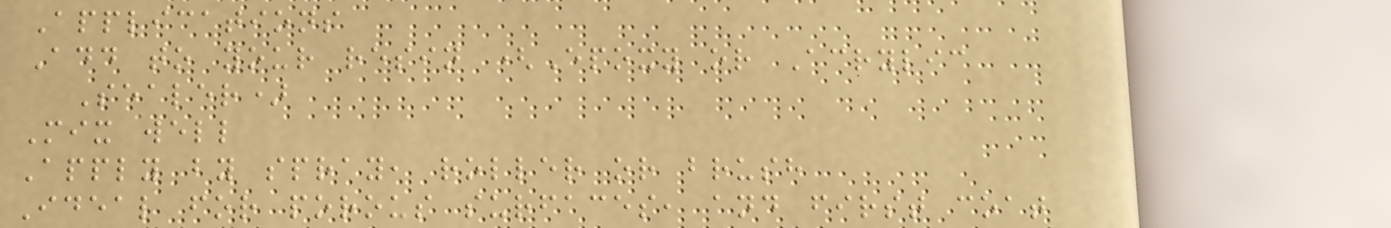Applications
Add to your resin (Epoxy or Acrylic
Sealer)
Mix well
Apply by spray, roller or brush
Ideal for porous surfaces, and first coat
